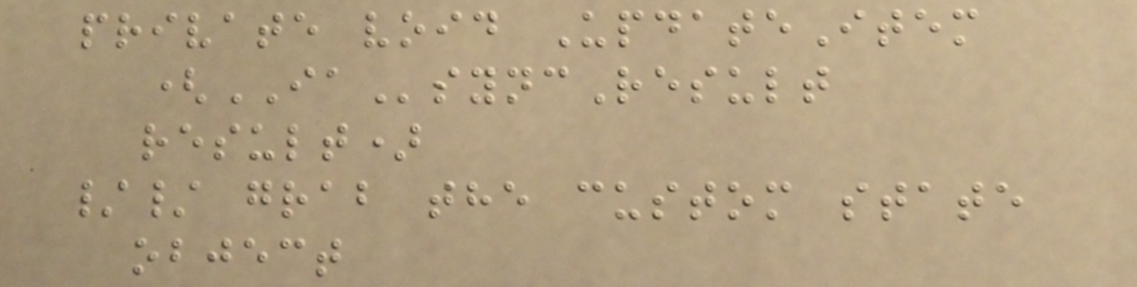private void UpdateItem
(IAsyncResult
result)
// grab the custom state
object
